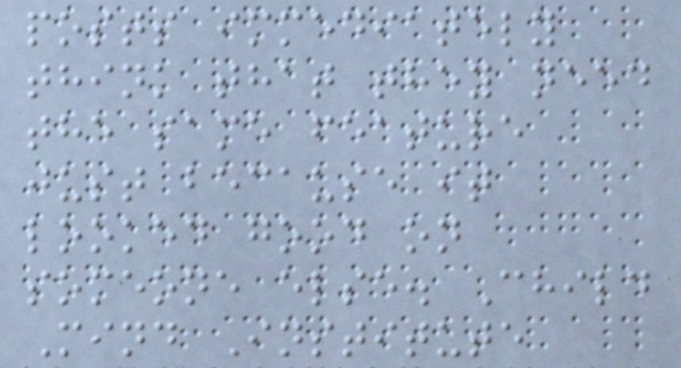posts immediately
think that they need
the same feature
just because it
looked good on
someone else. Child
Mind Institute
